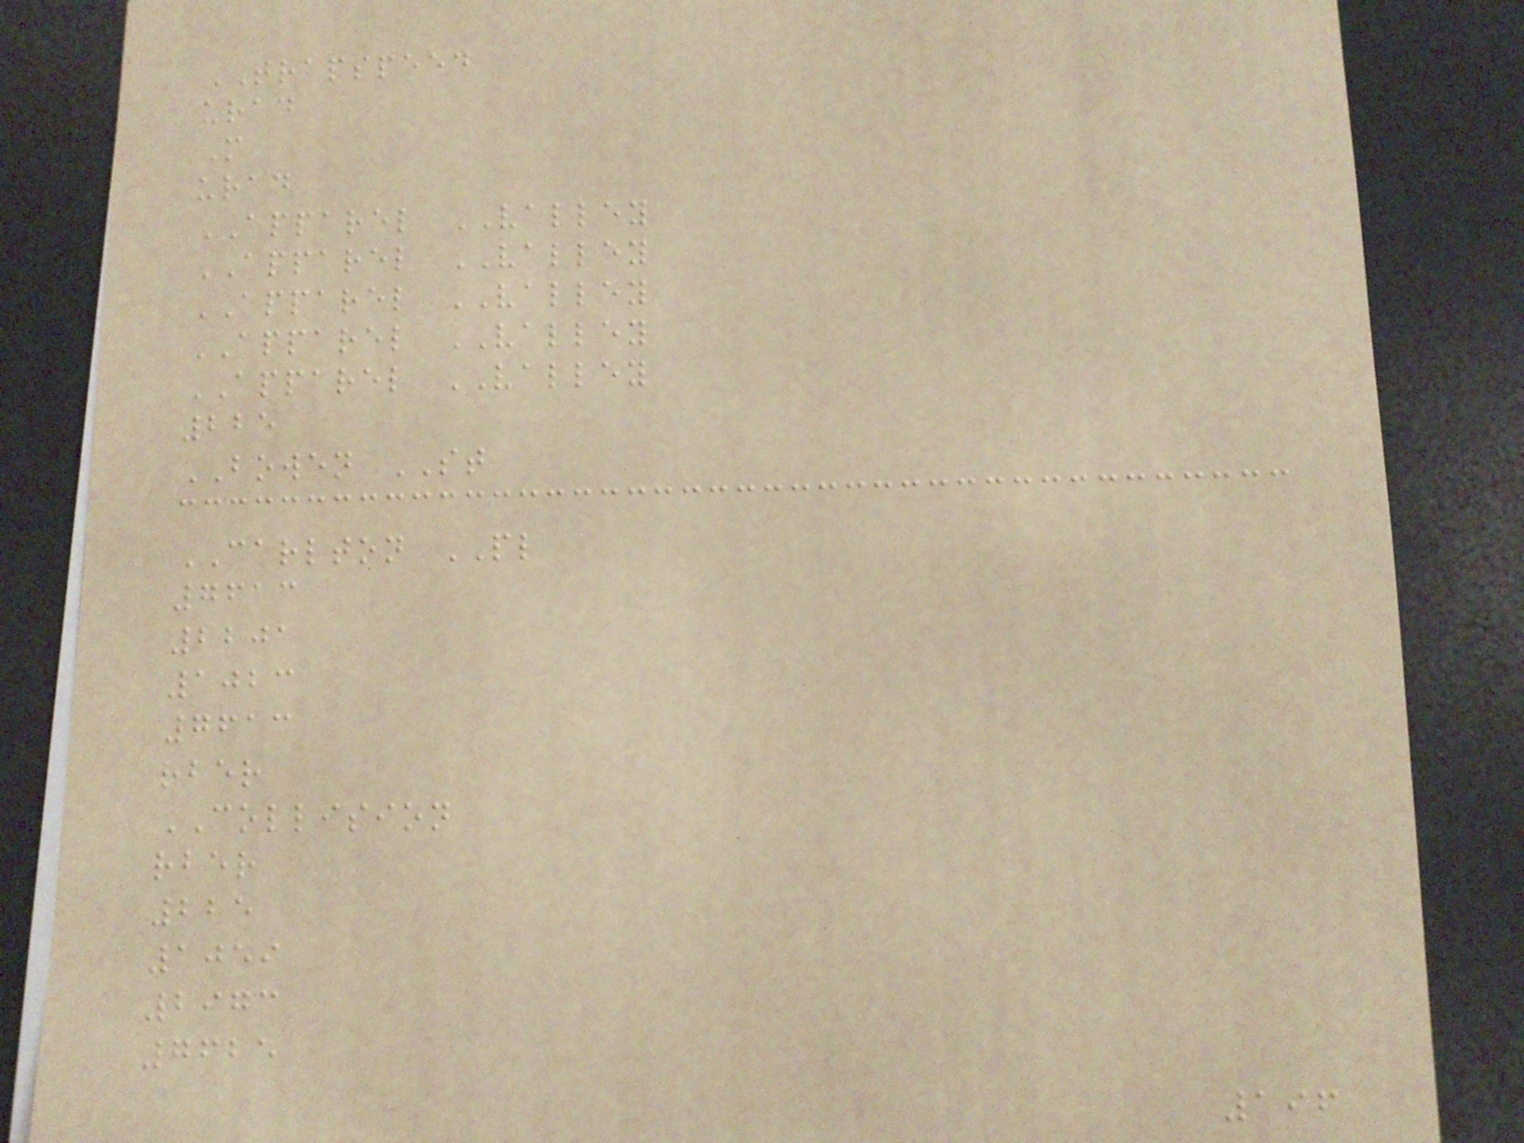TRAPSPEED
urad
M
urad
APPAREL VALLEY
APPAREL VALLEY
APPAREL VALLEY
APPAREL VALLEY
APPAREL VALLEY
225
BOWEN ST
CARLTON PL
7613
2201
1023
7613
rber
COLLISION
rber
225
1059
2973
7625
196
